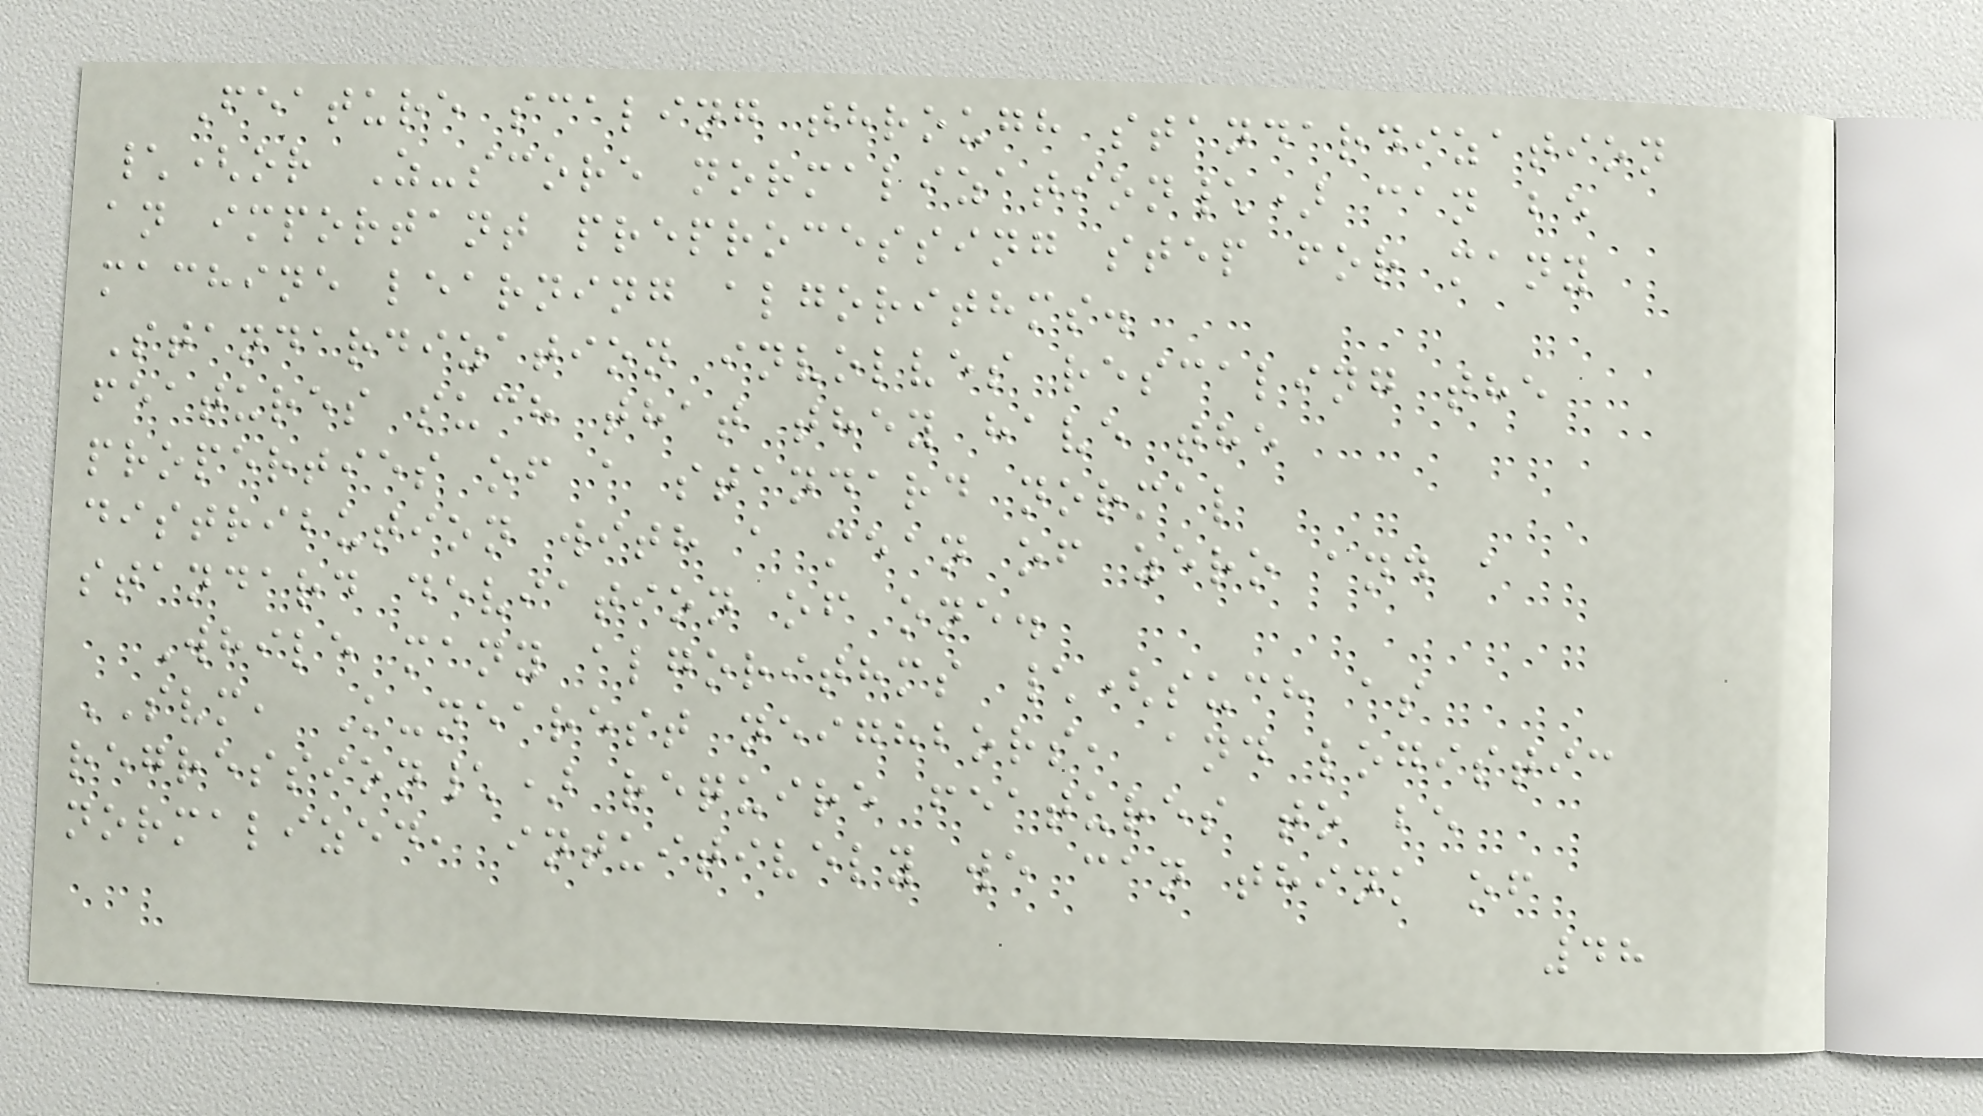Feature scaling through standardization
\(or Z-score normalization\) can be
an important preprocessing step for many
machine learning algorithms.
Standardization involves rescaling the
features such that they have the
properties of a standard normal
distribution with a mean of zero and a
standard deviation of one.
While many algorithms \(such as
SVM, K-nearest neighbors, and logistic
regression\) require features to be
normalized, intuitively we can think of
48
